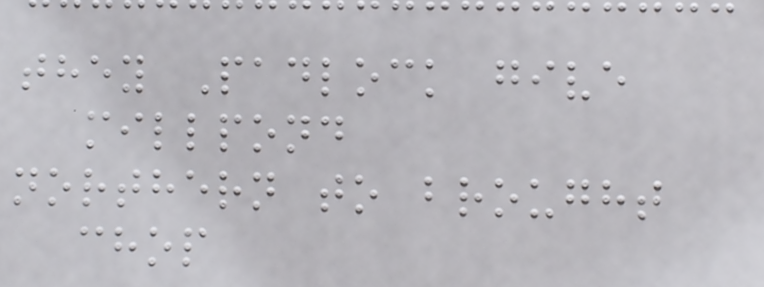they Padlock give
millpond
northern to brought
chop
